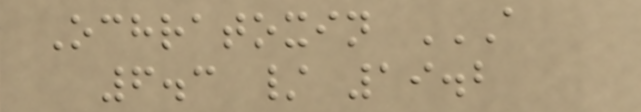Ochratoxin A
6.3 / 19.2
